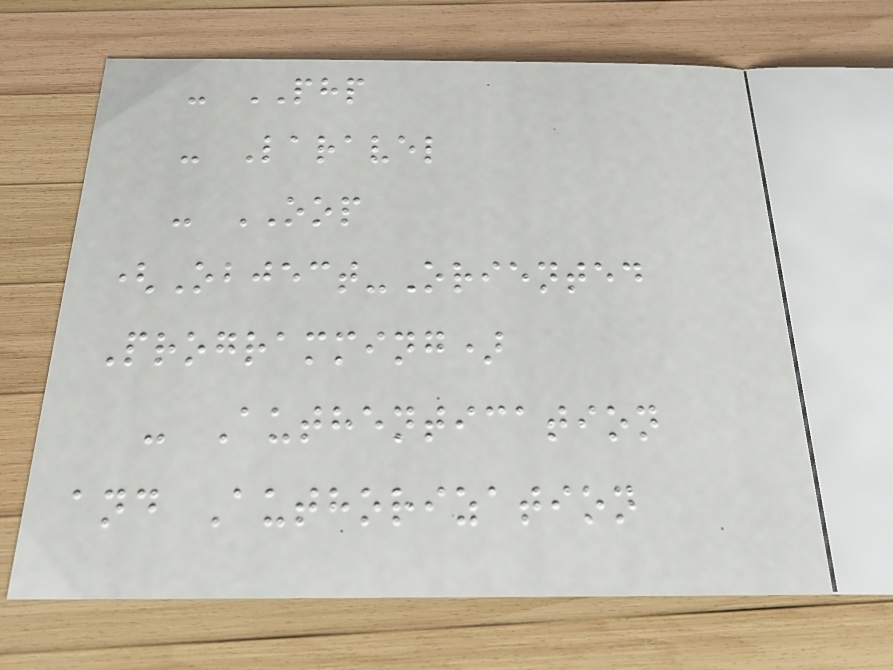- PHP
- Laravel
- OOP
(Object-Oriented
Programming)
- Authentication
and Authorization
